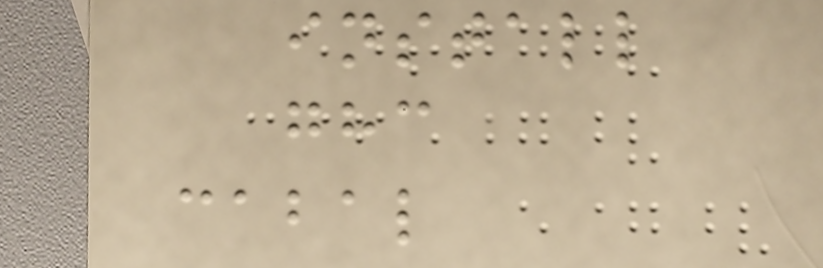install
ghc
cabal
